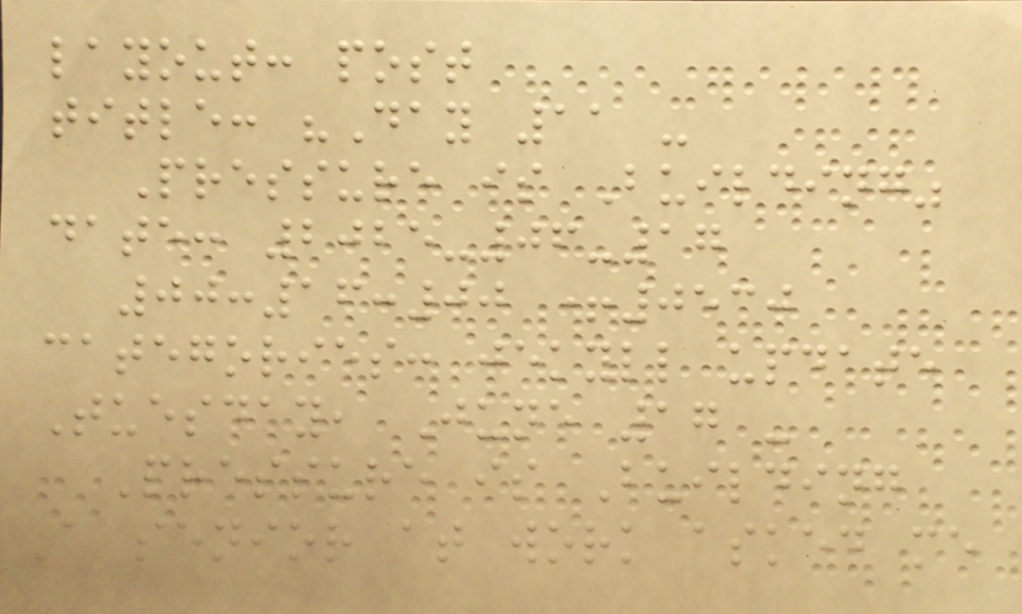layout: post
title: "Day 11 -
Pressure is Building"
date: 2025-06-17
00:16:00 +0530
categories: jekyll update
Tuesday, June 17 -
Pressure is Building
A senior at work asked me
